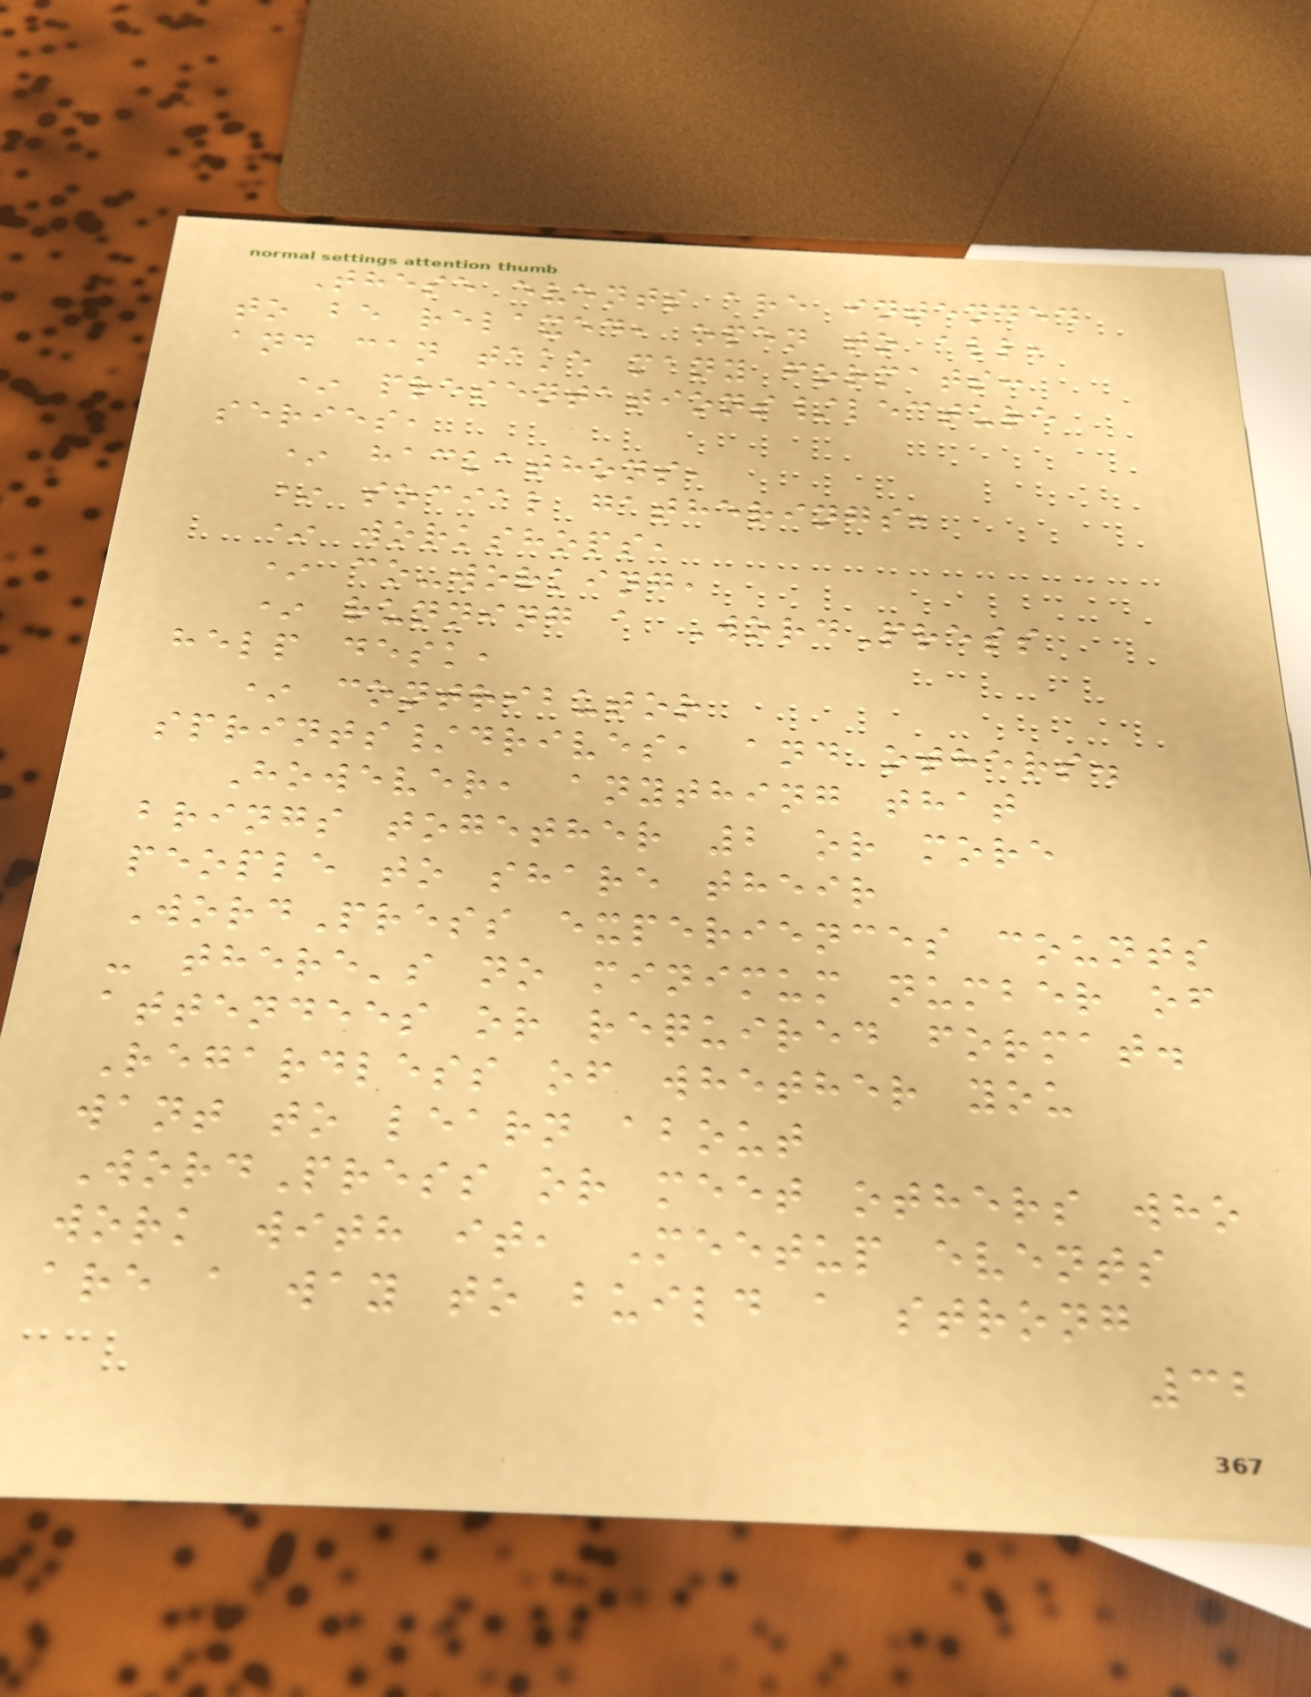These events are intended
to be relaxed, open to all,
and can take many formats:
* presentations/lecture
series,
* hackathons,
* social gatherings,
* workshops,
* co-working,
* running a WordPress
help desk,
* contributor
sprints/drives, and others.
However, anything that
brings together 2 or more
people to share their
WordPress experiences counts
- there's no minimum number of
attendees or required format.
Regardless of whether you
want to learn about
WordPress or meet others who
work with it, Meetup events
are a way to build a strong
32
